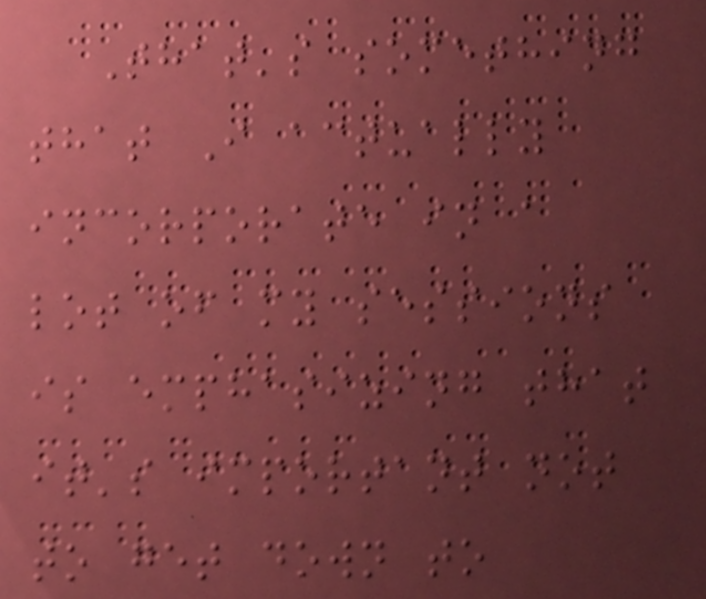That's something
that I actually
incorporate in a
lot of my sessions
is emphasizing that
it's important not
to get down to
